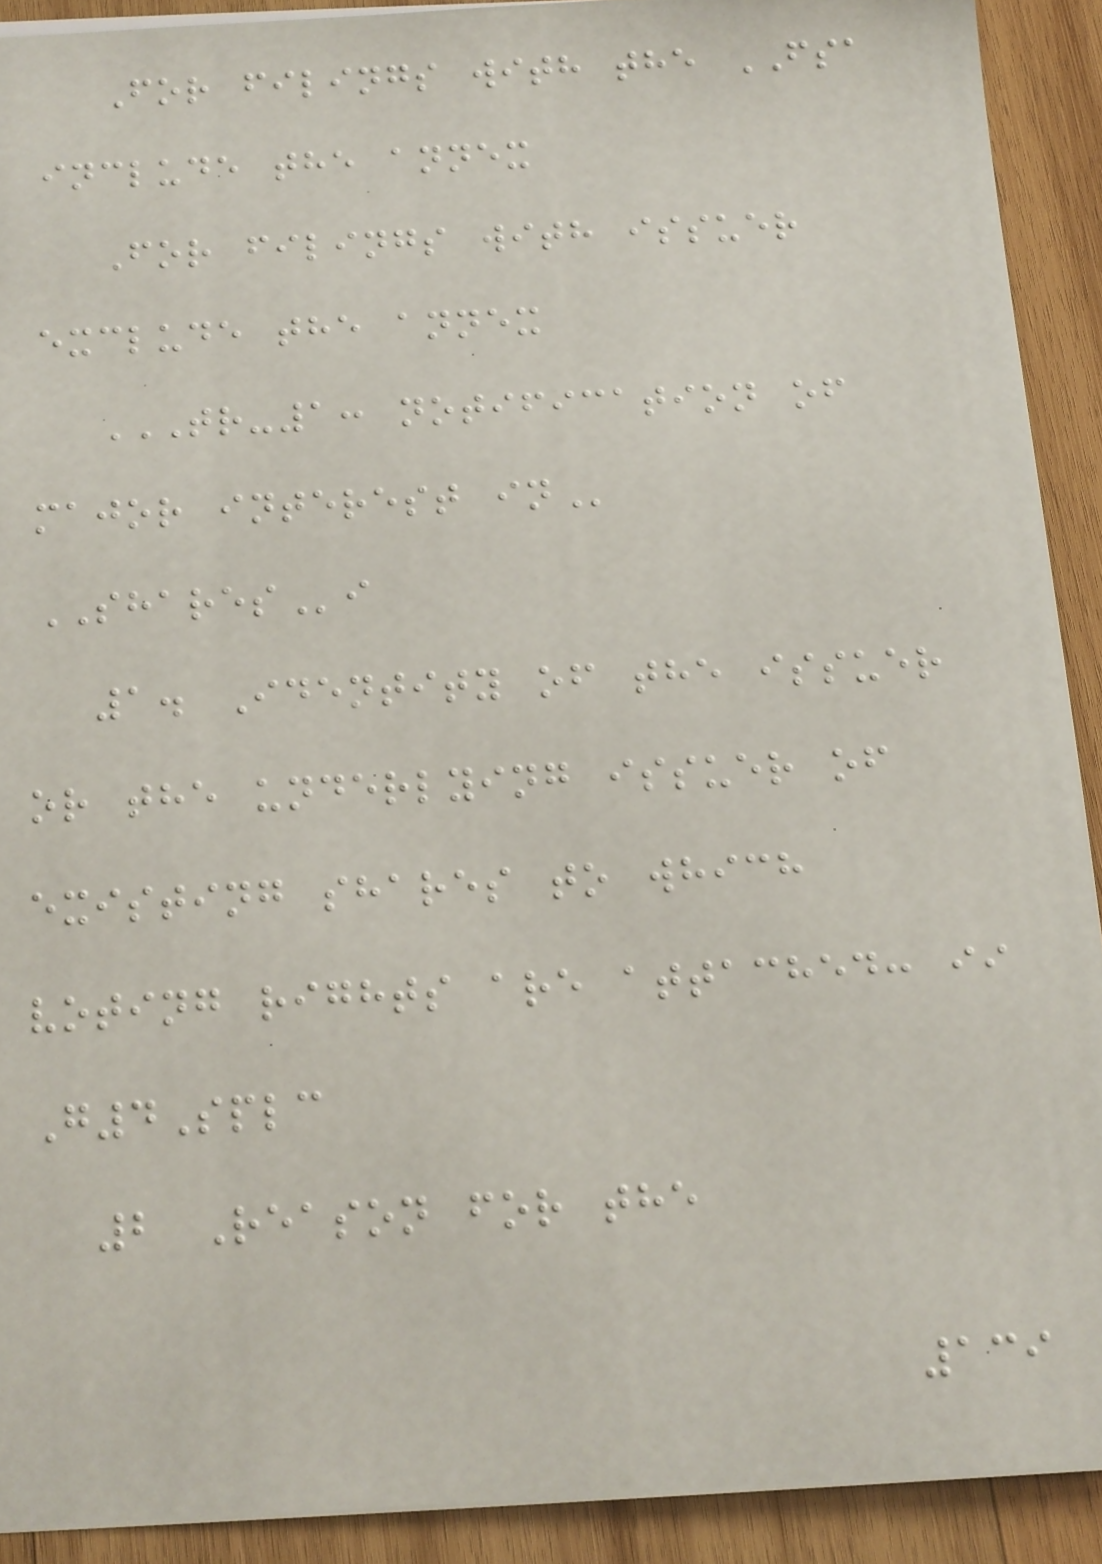For filings with the FSA
include the annex
For filings with issuer
exclude the annex
TR-1: NOTIFICATION OF
MAJOR INTEREST IN
SHARESi
1. Identity of the issuer
or the underlying issuer of
existing shares to which
voting rights are attached: ii
G4Splc
2 Reason for the
139
